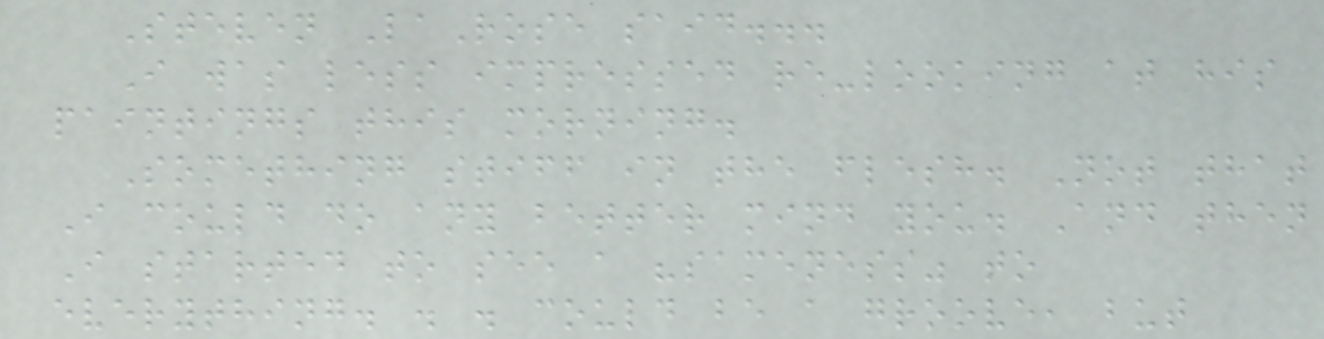Steven LaRose said...
I was less impressed re-looking at his
paintings this morning.
Something stiff in the flesh. Not that
I could do any better mind you. And then
I started to see a "sameness" to
everything. . . could be a groove, but
